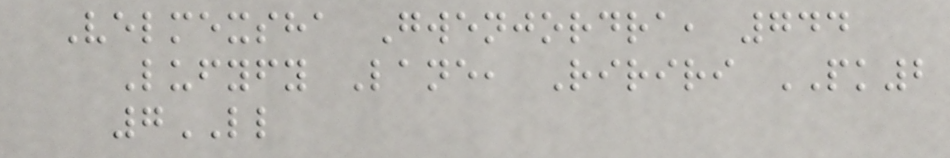Velmexsha Gwenjordra, 744
Lufyfy Lane, Ririri PK2
7LL
